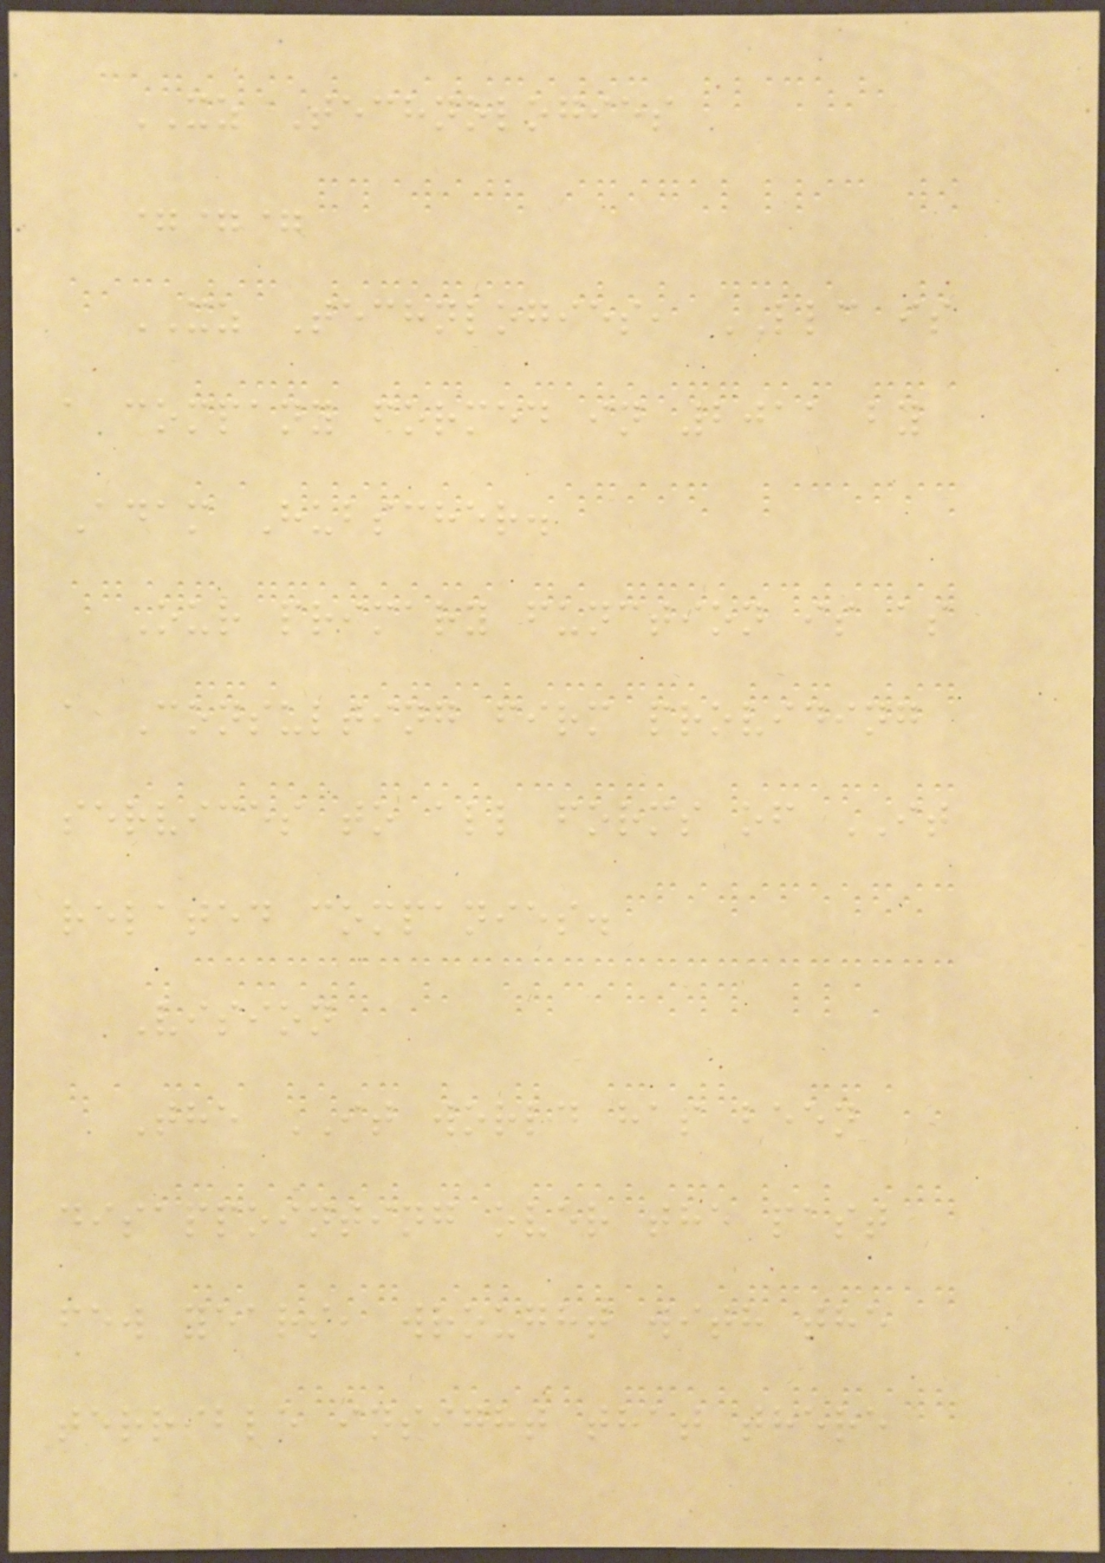XZ Technologies
===
XZ Technlogies, LLC is
a company formed in 2011 by
Adam Hubscher.
Our primary function is as
a Consulting firm providing
services to all forms of IT
related companies.
Vision
The IT world has been
disappointing over the past
few years, wrought with the
terrible insight that there
